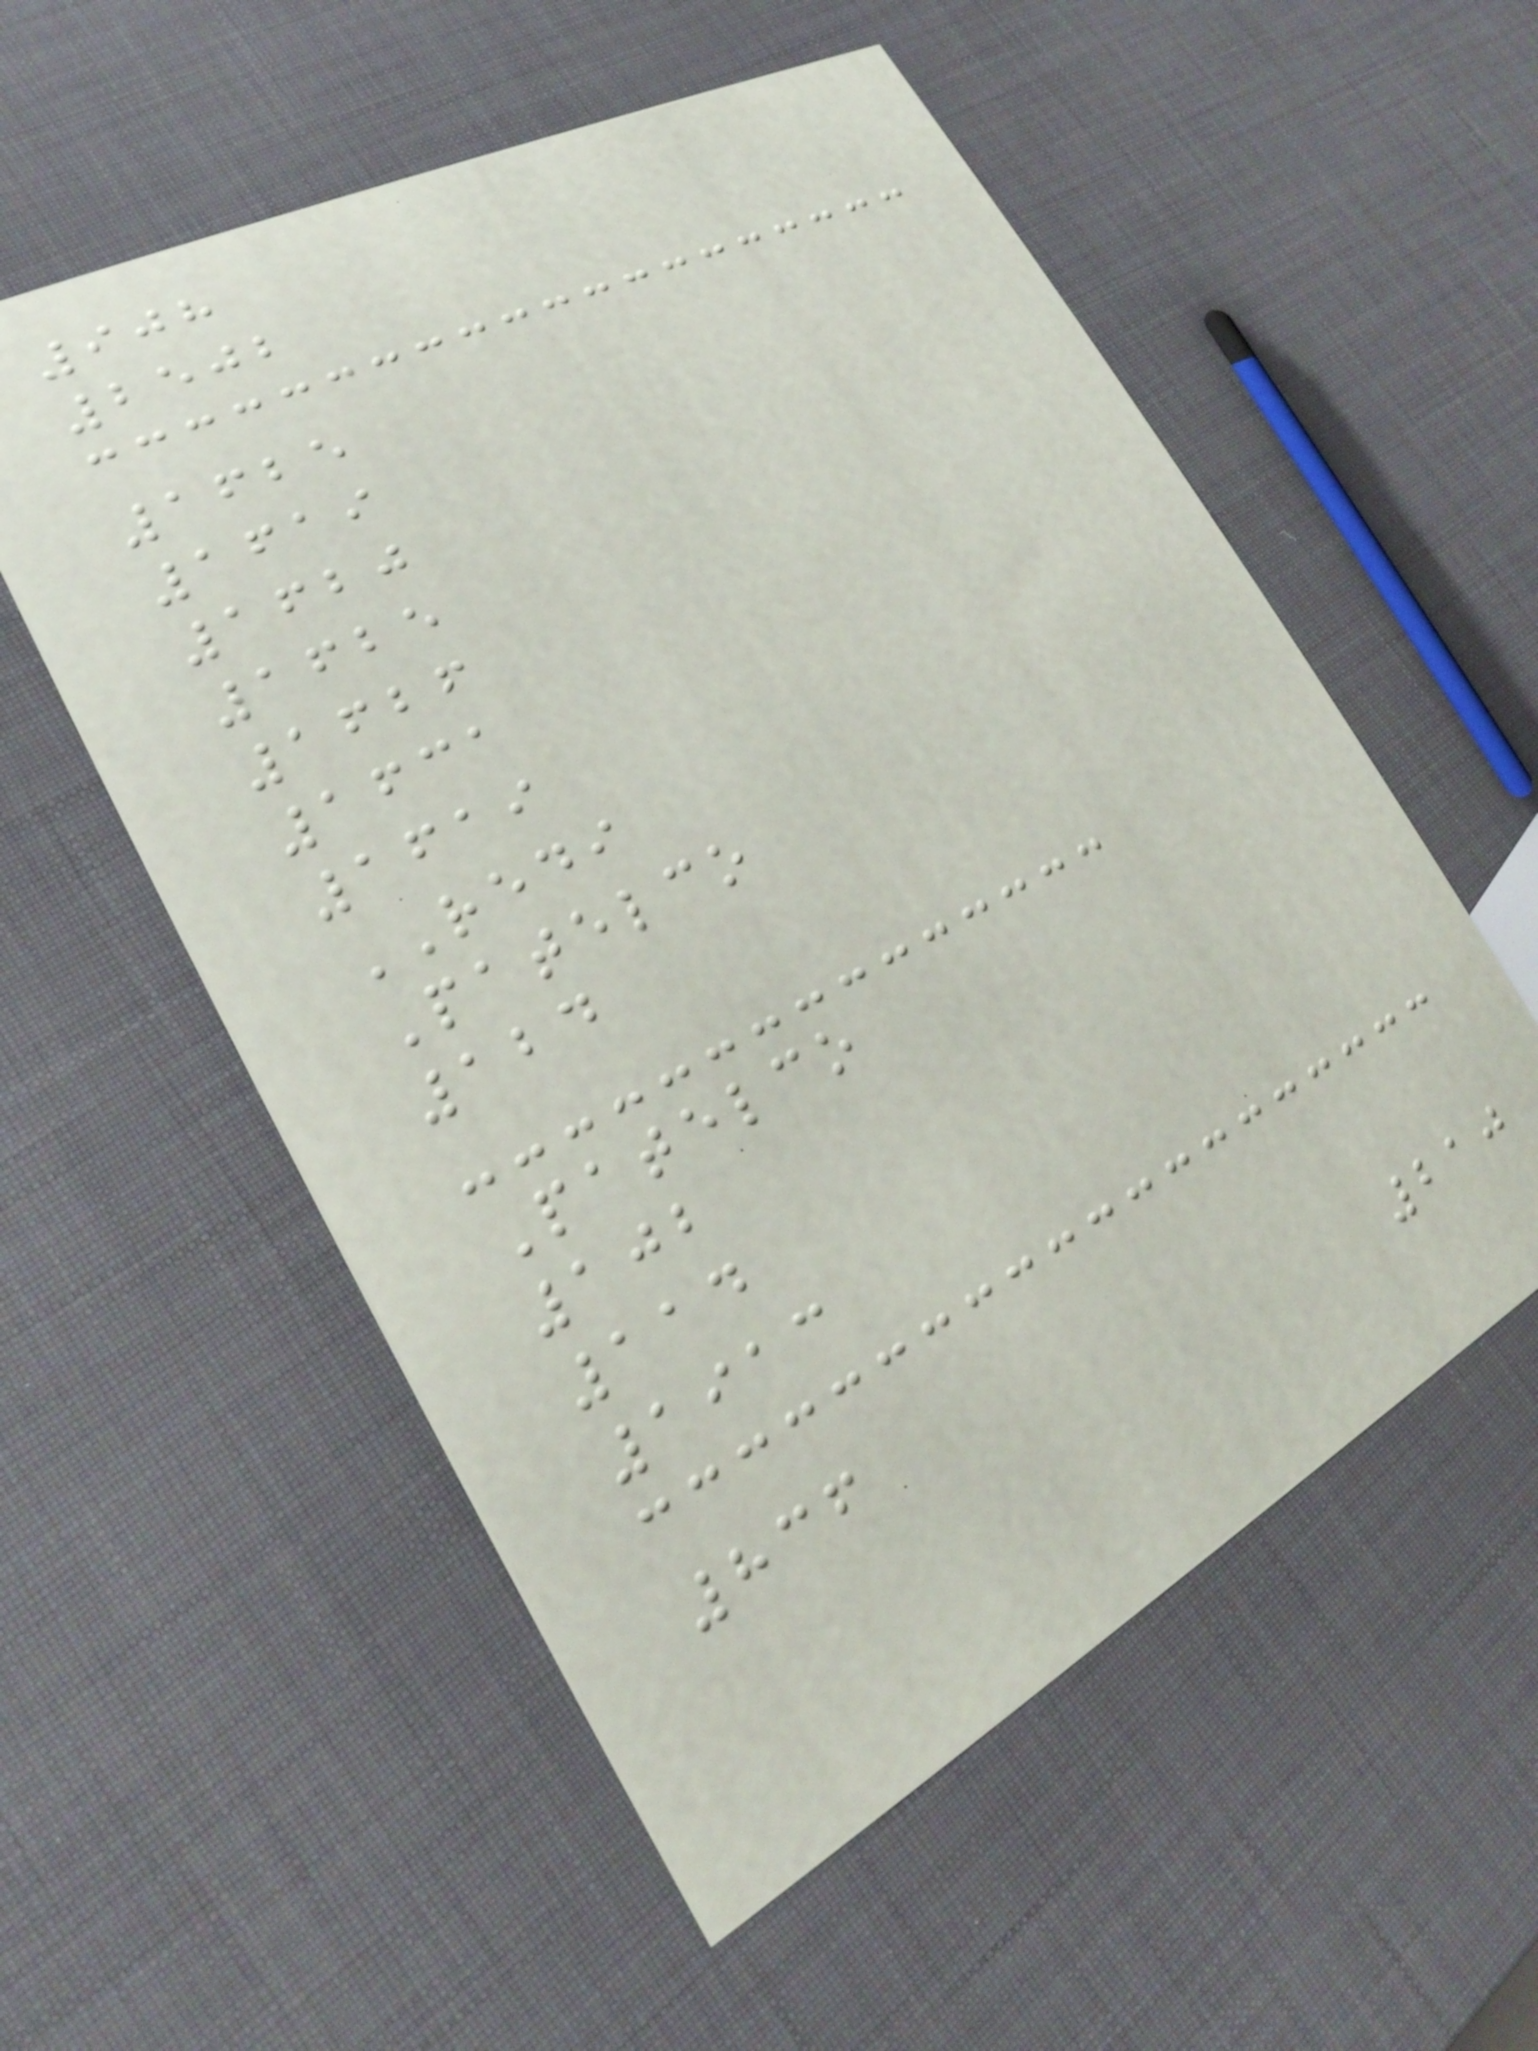908
2502
1625
1619
1620
1625
1626
1631
1619
REDI
Patelco
124
Patelco
102
114
1913
836
210
